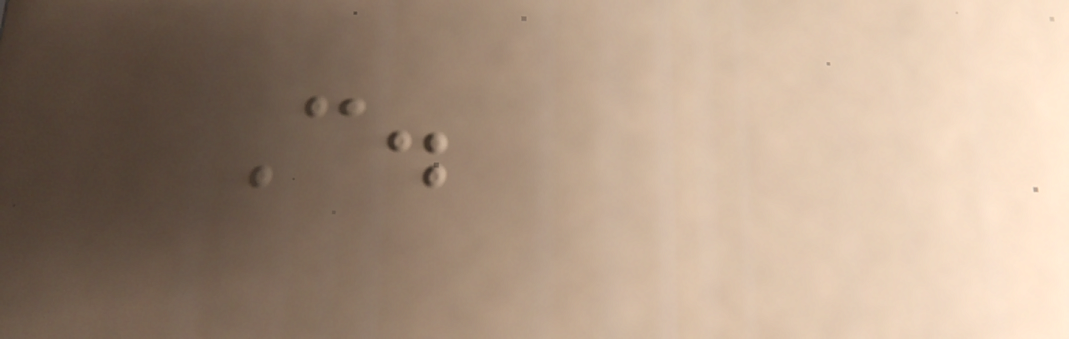C.
